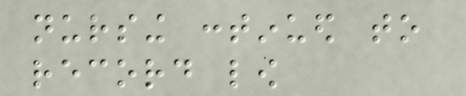nursing continued to
record low
